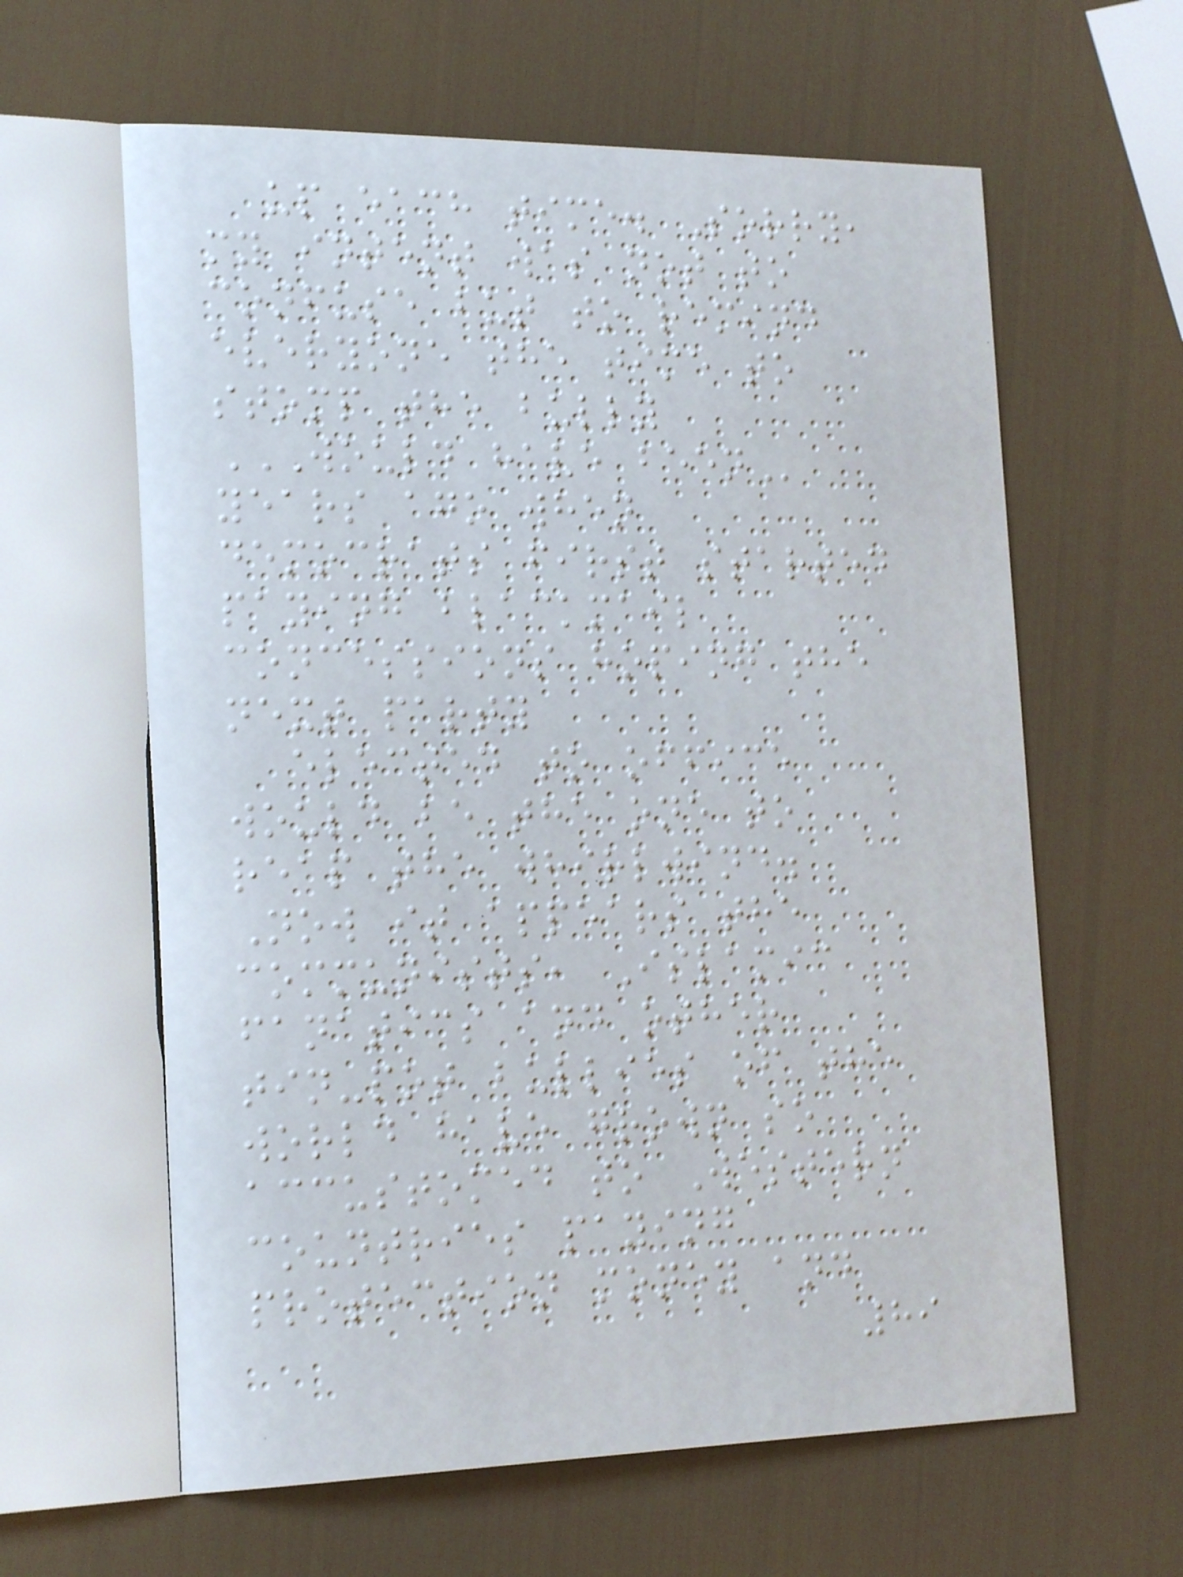up each time. Sorry,
my intent was not to
confuse but to remind
everyone the time to
stomp the bully
WOULD HAVE BEEN
years ago when
democrats first started
paying blackmail
concessions hoping the
next party
elected to office
would be the one to
reap the whirlwind.
Now it appears the
communists, Islamic
fanatics and other
tin-pot bullies of the
world have grown so
accustomed to Western
countries paying
protection money and
89
